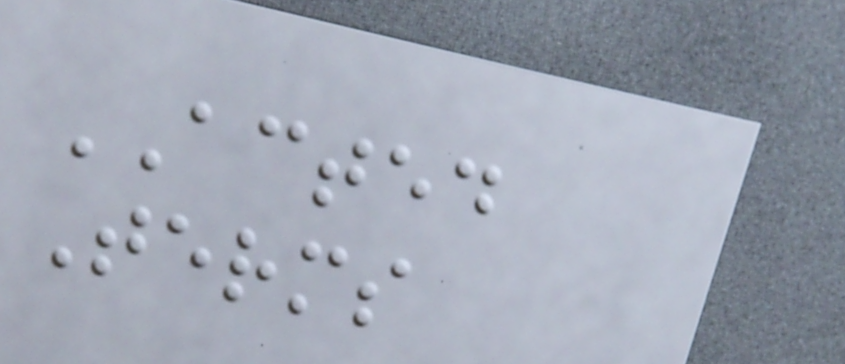ACTED
Terms
